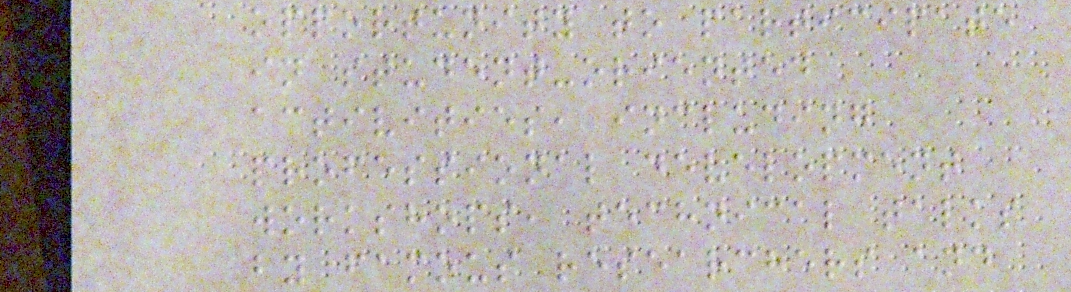opportunity to participate
in student-oriented
activities, including
professional development
workshops, technical talks
by famous researchers and
